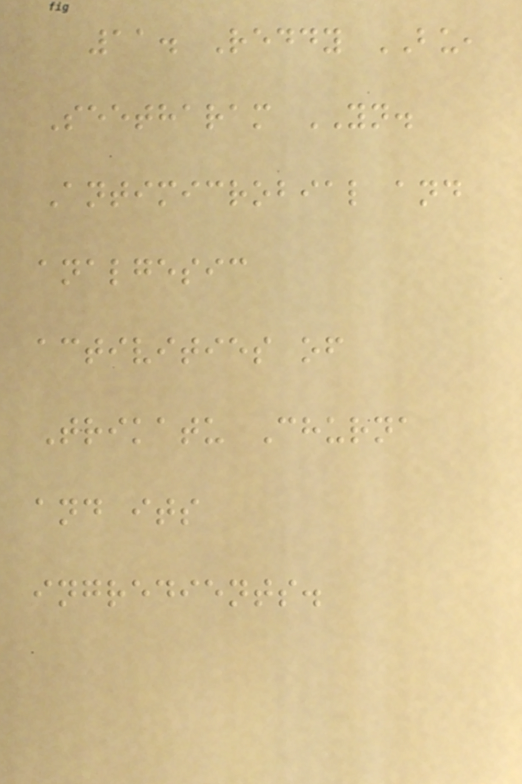11. Reddy BU,
Seetharam YN.
Antimicrobial and
analgesic
activities of
Trikatu Churna
and its
ingredients.
